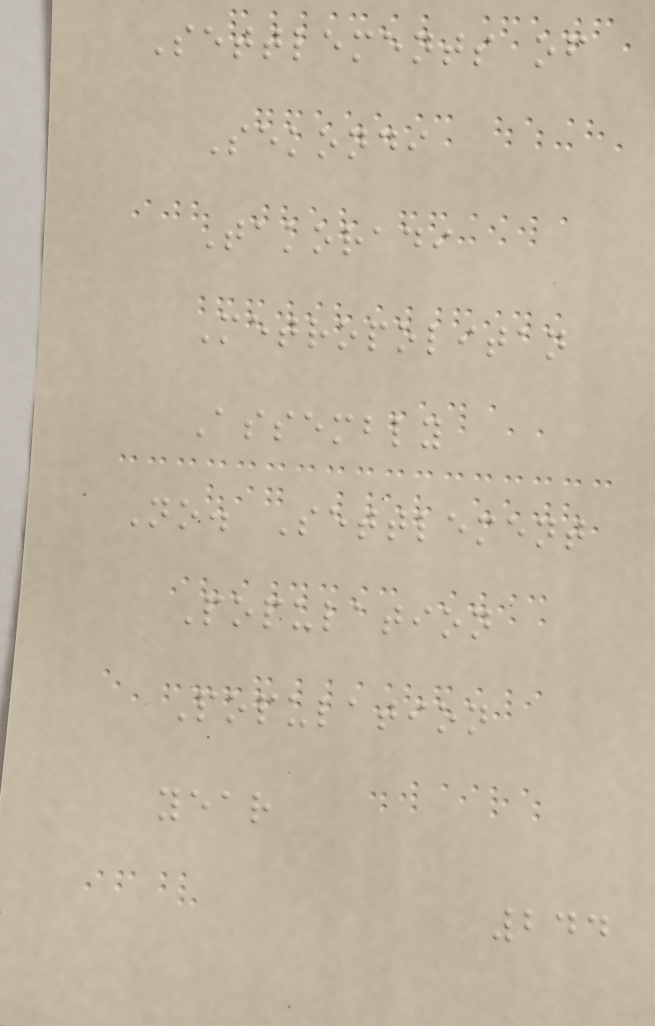Settlements of
Sekondi
Takoradi
Metropolitan
Assembly
No. Settlement
Population
Population
year
244
